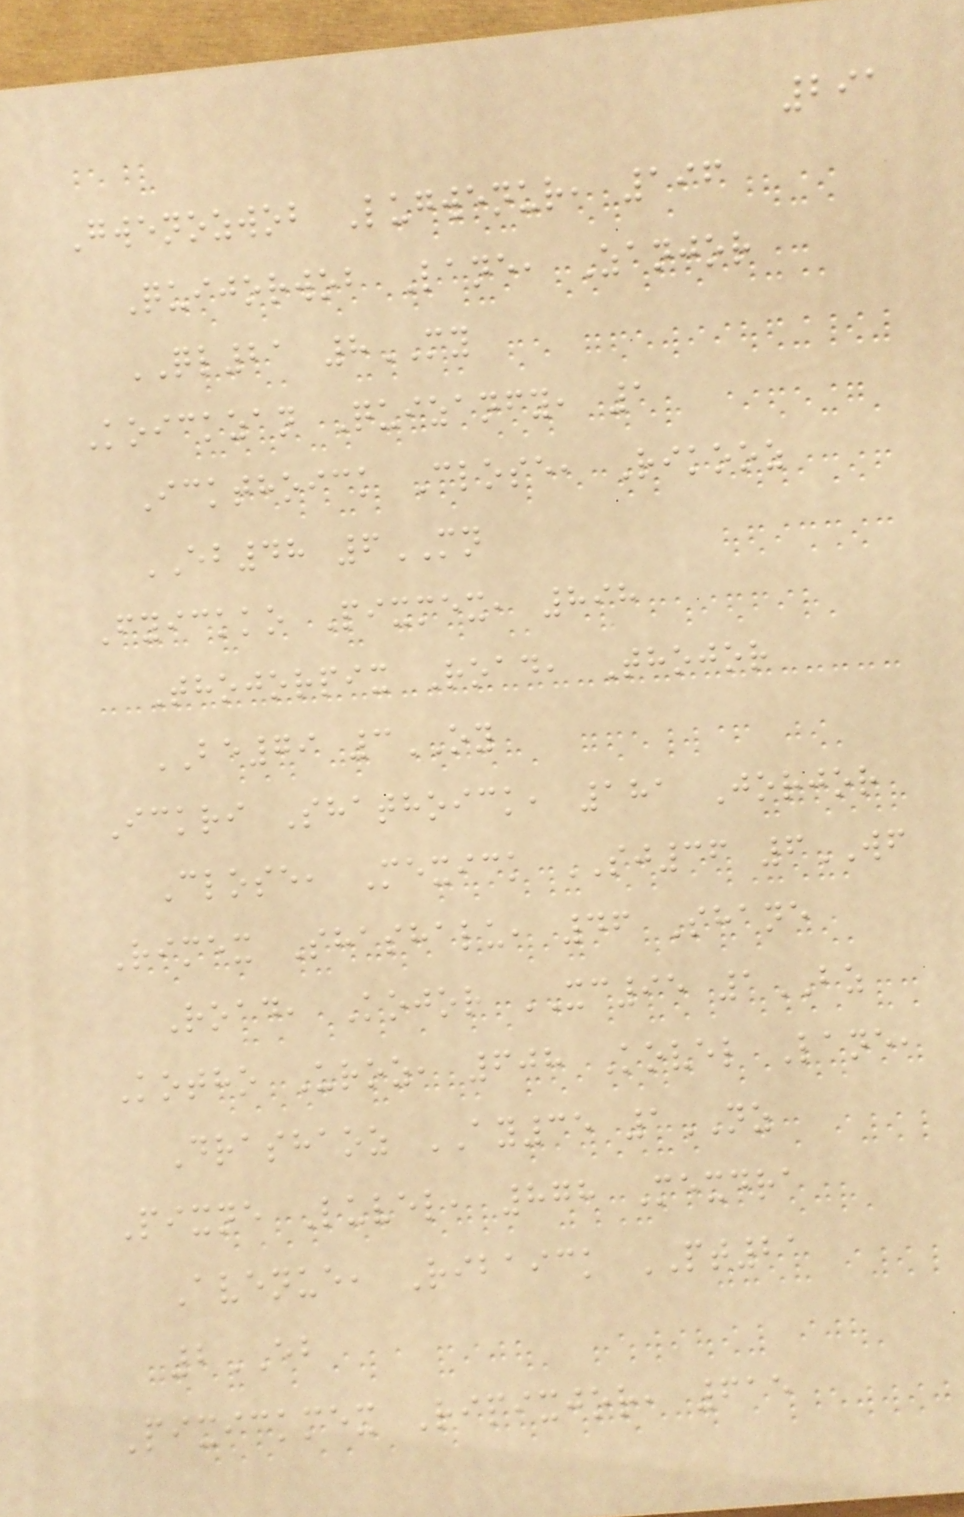291
Gwenozwob Lugwenur, 196
Quijorwob Lane, Zanjor
QL21 8MY
Koickzan Quizanfy, 1
Ickthoick Close, Rikooz
EB48 6MN
Fyickko Pixmex, 898
Thojorpix Road, Thojor
BE79 3OY
Ickri Shathoick, 181 Jorjor
Close, Mexick SJ36 6WF
Rimex Shashalu, 46 Shane
Road, Kojor XC95 1BZ
Kotho Uroz, 608 Kovel Lane,
Drashaoz AY35 1NZ
Pixne Luvel, 878 Mexdra
Avenue, Ribaick PT21
2EB
Pixickmex Ripixjor, 615
